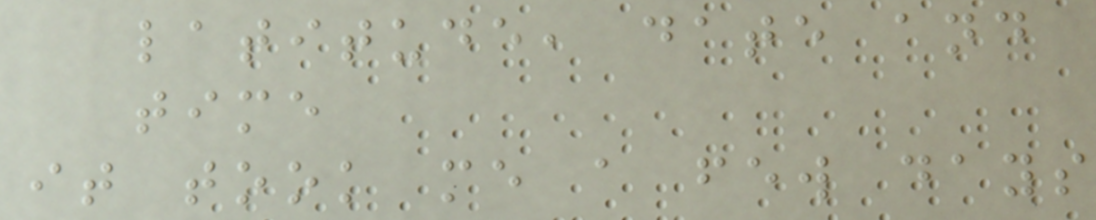latitude, date and
time
it took me a few days
